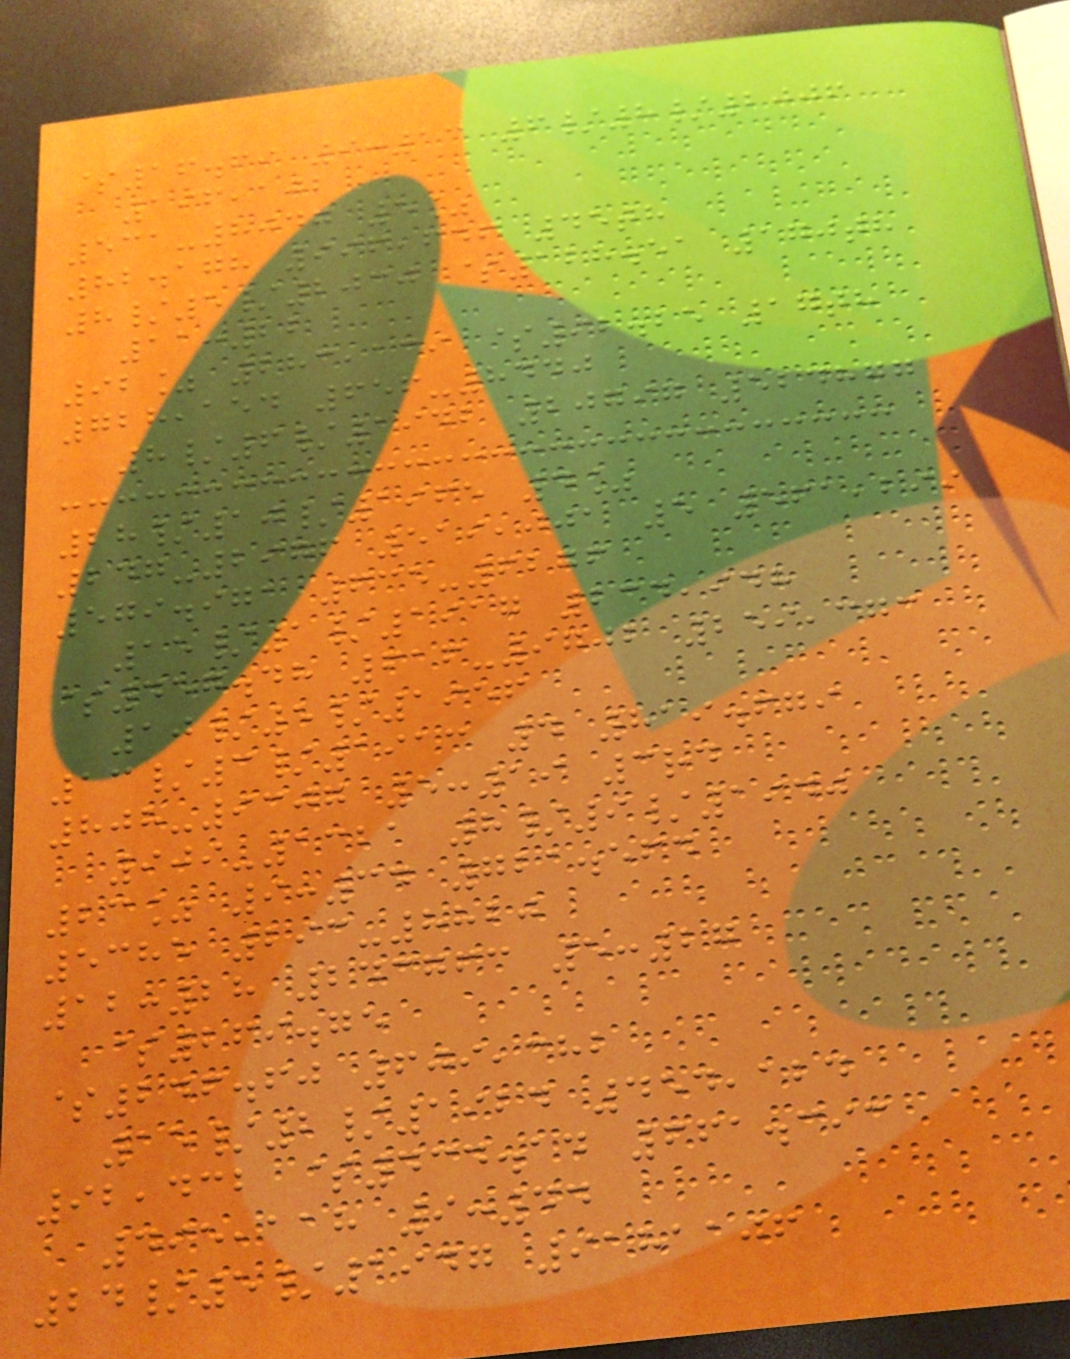$16.69 9:13 6/8/2006
196,102
531-8047 5%
82.178 996,646 45th
8/5/2030 $128.51 170th
11:22
92% 283,139 $92.25 17th
728,154 656-8440
8/6/1942 20797 524877
28/10/1965 4%
247-2976 519,001 5 561,299
579.971 635-6276
15/1/1917 234,948
$457.48 616-9702 259,373
10/5/1956
13/3/1913 4 819.679
808-9307 5:19 3rd
909-1321 8/9/1940
23% 9:34 721.564
5385 293-8820
12:28 243763 5:27
$269.75
$246.60 609,382
15/2/1924 454,124
92,432 $434.14 661.393
495,118 9:44
24/5/1947 9181106
